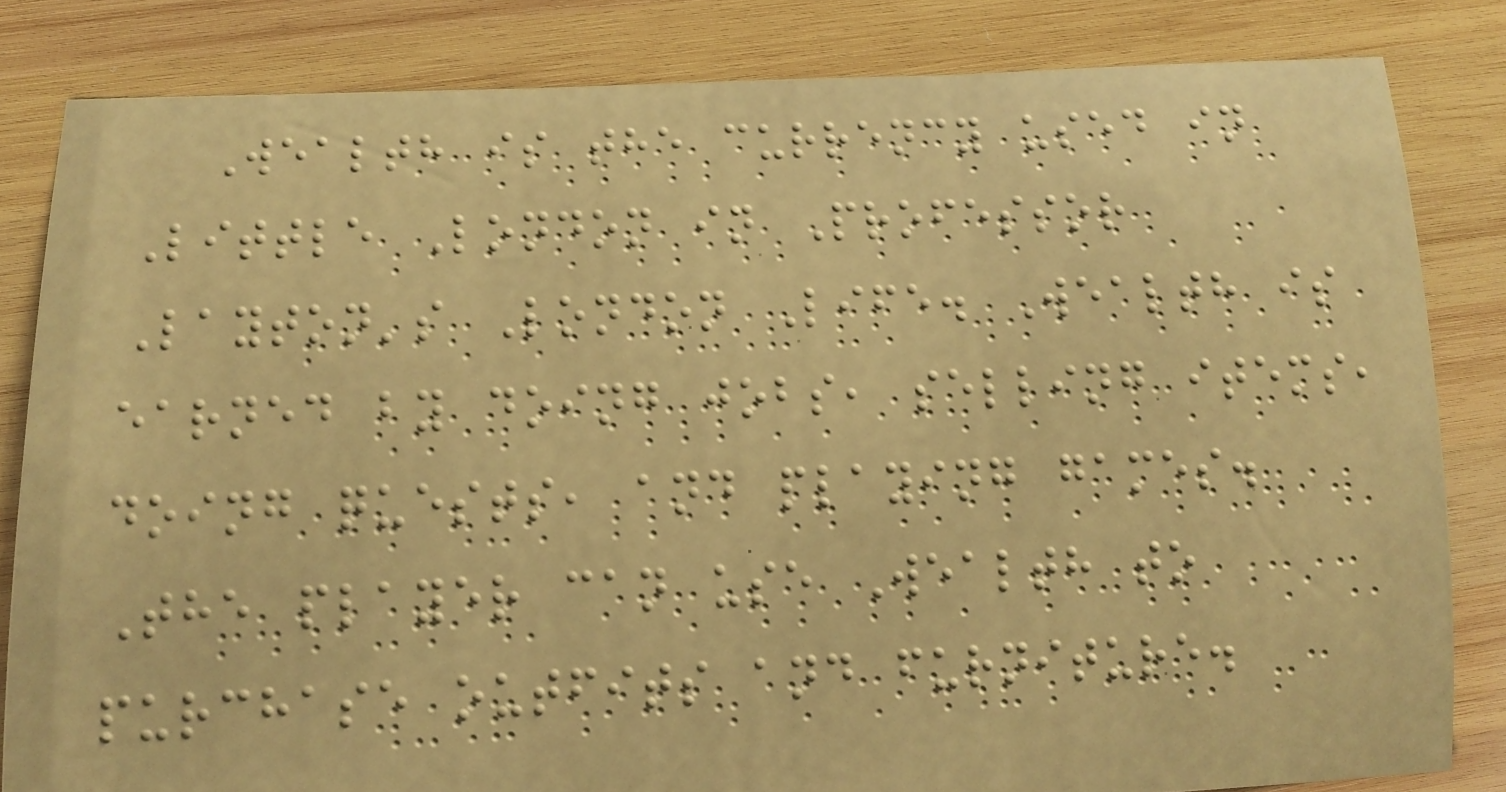Wealth is the currency used in
Little London in Professor
Layton's London Life. Wealth is
earned by doing jobs, selling items,
doing quests, and playing games.
The player can use Wealth to
purchase outfits and furniture.
